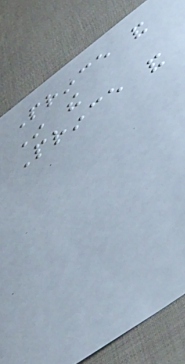Prince and
In the
Prince and
